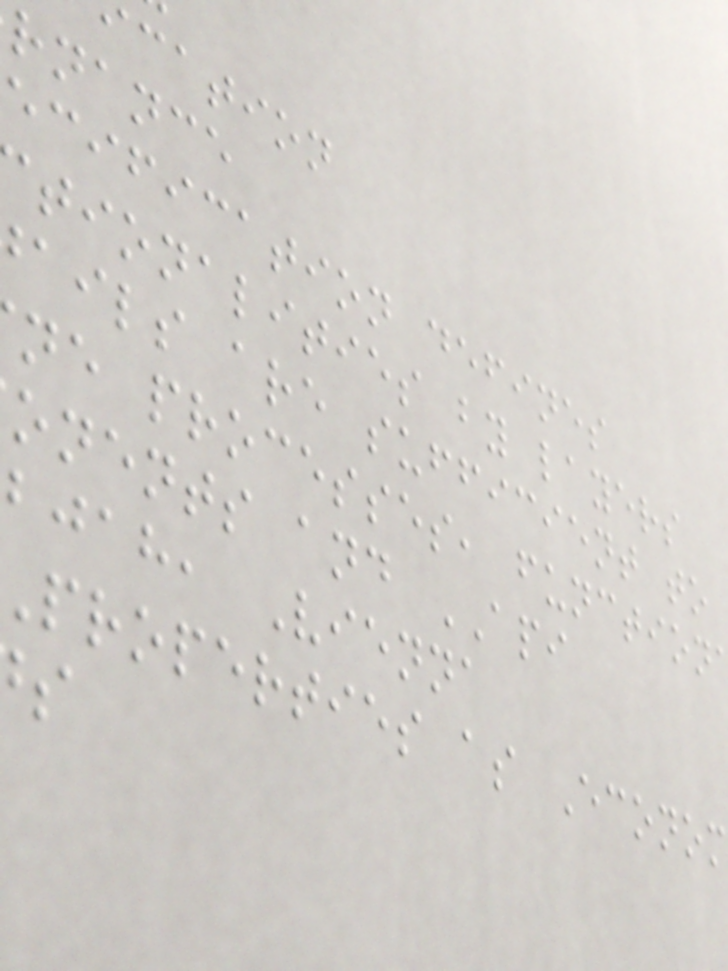cation
rnance
ecification defines
tionalities by layers
ails are sufficient to
ne processes, function
onents and API
bjah, Vienna
properties as Econom
